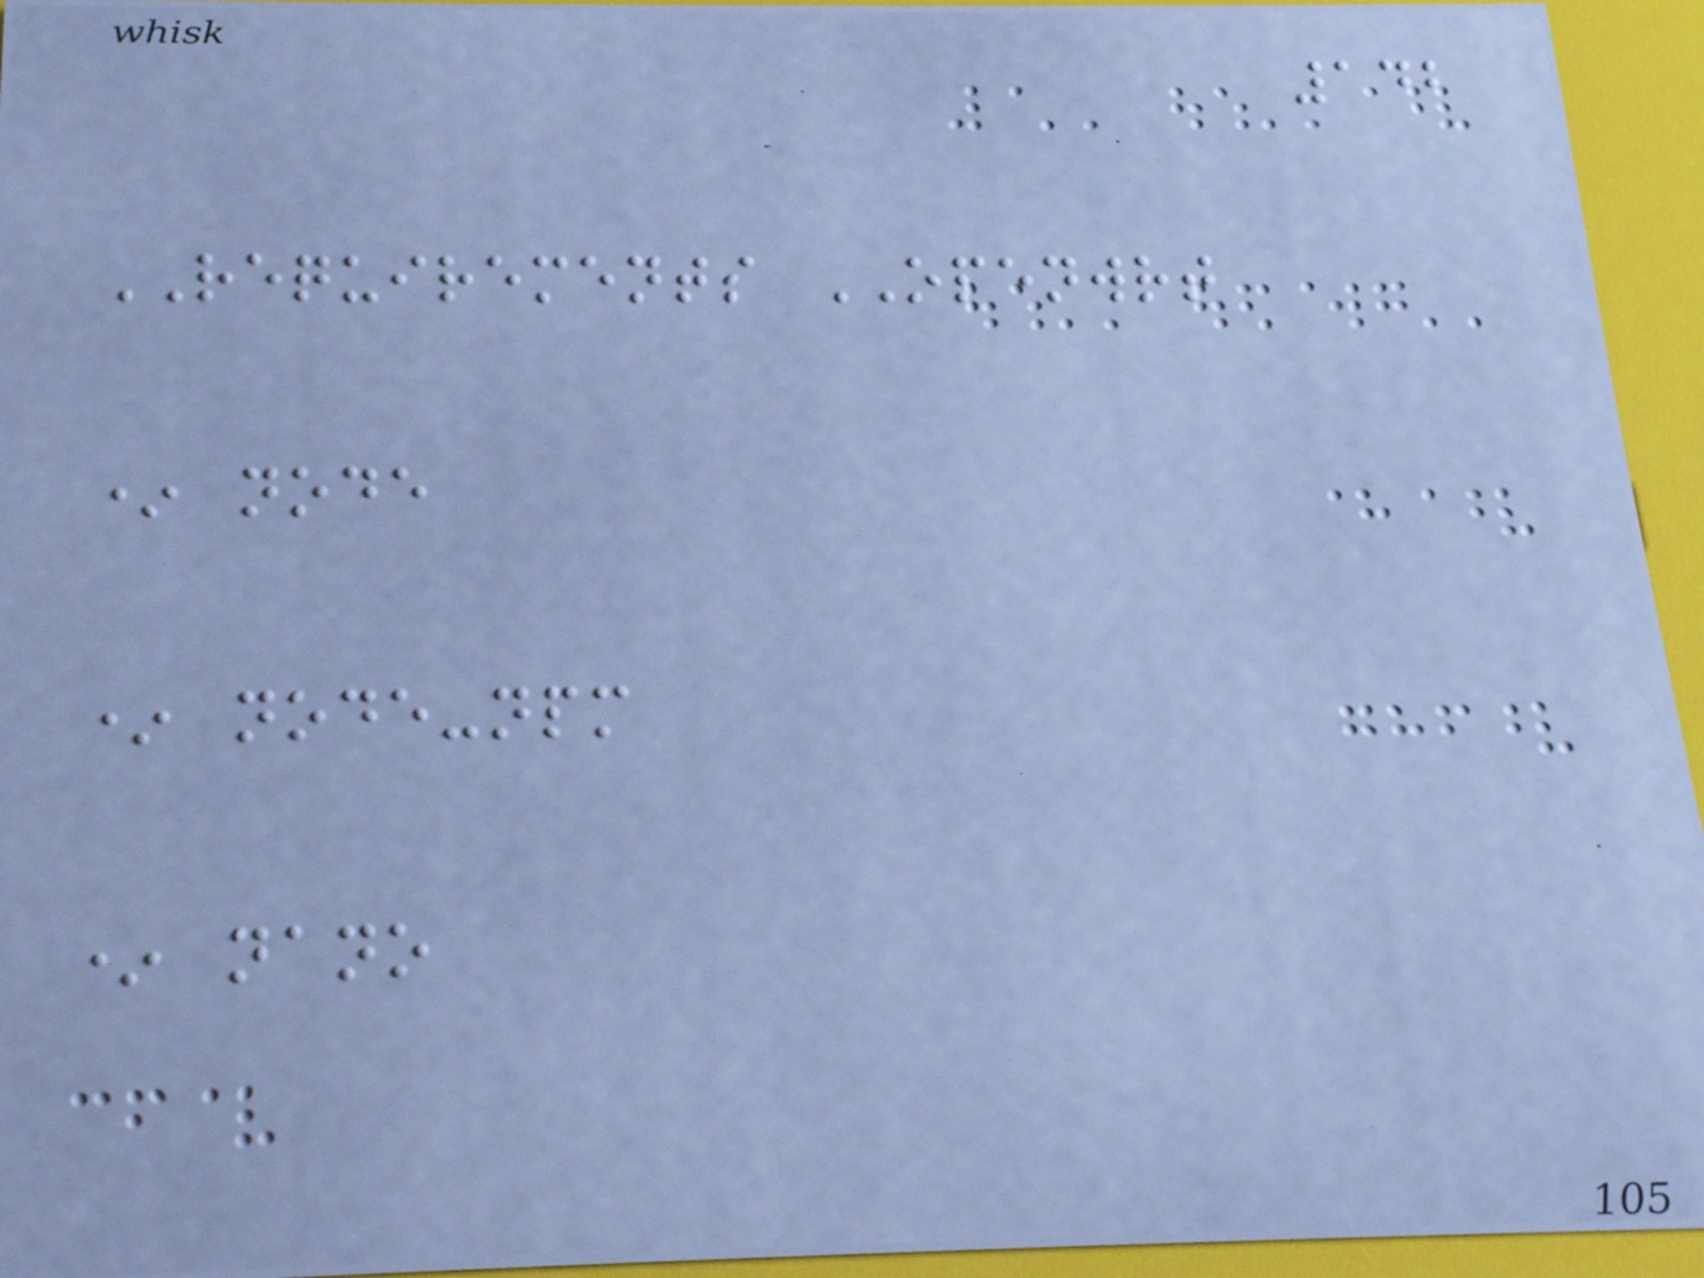142
REQUIREMENTS OPENWRT
* node
* node-npm
* nano
